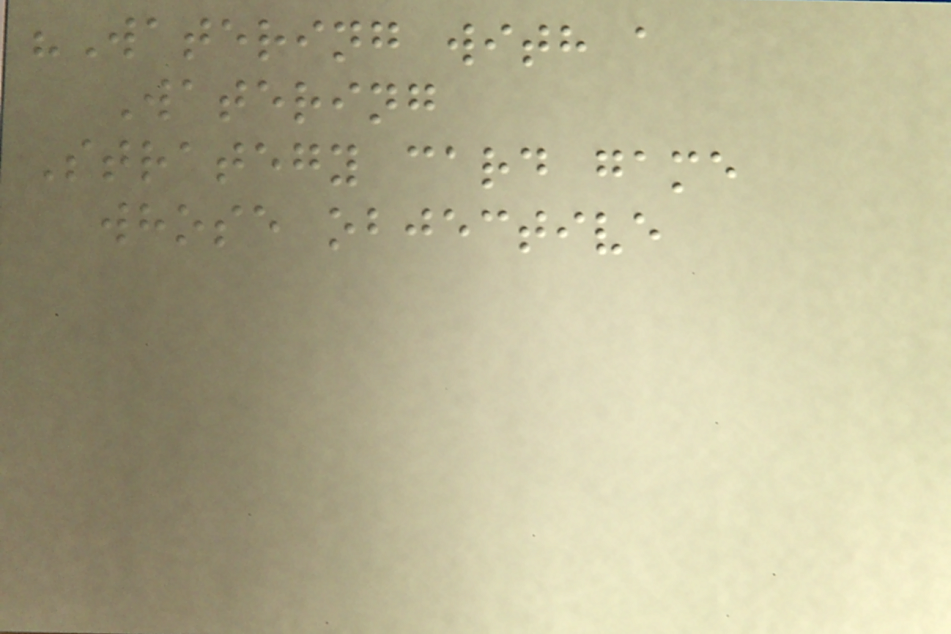"Watering with a
Watering
Strategy card game
whose objective
